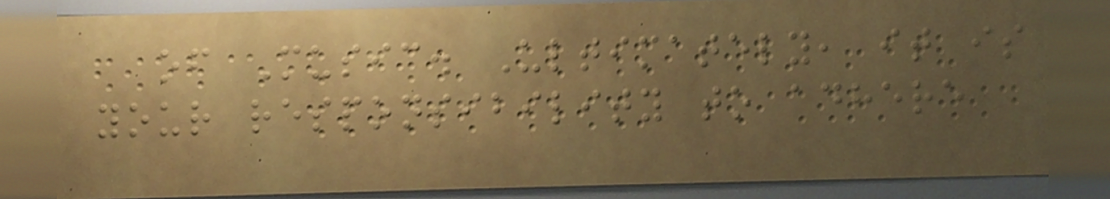of Music. Ultimately, it is
your responsibility to adhere
